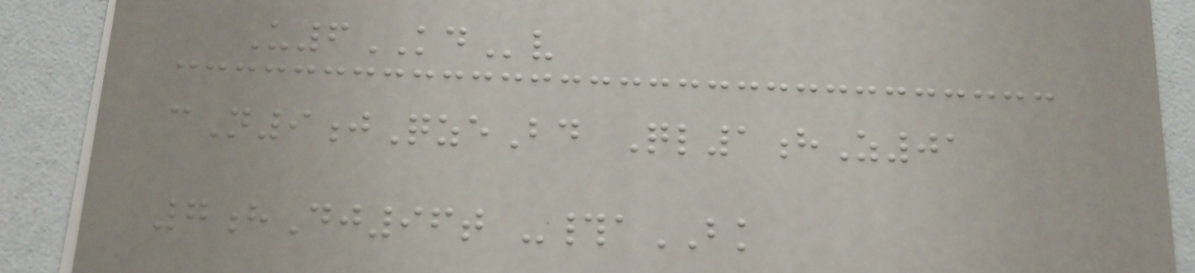U6KDv
cN9jQzeBd Ql1hZ01
7hDj96t -#aBK
